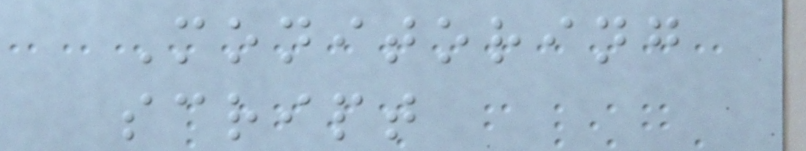Monitoring
script
